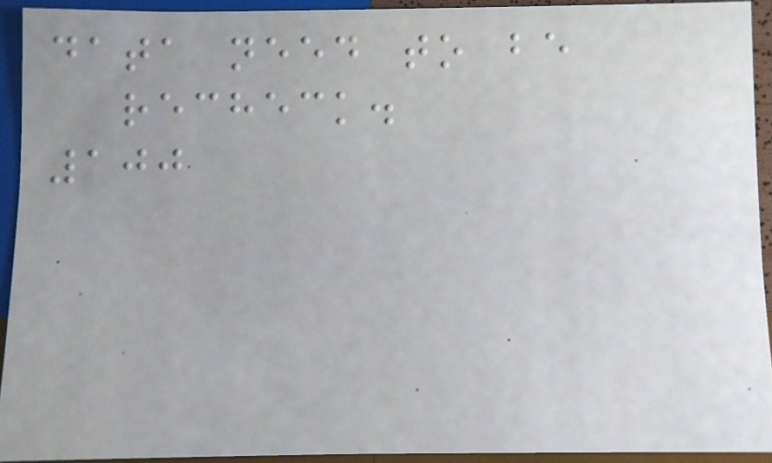data need to be
recheck.
100
